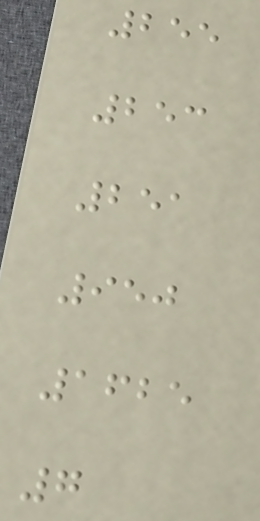255
253
251
950
1625
7
